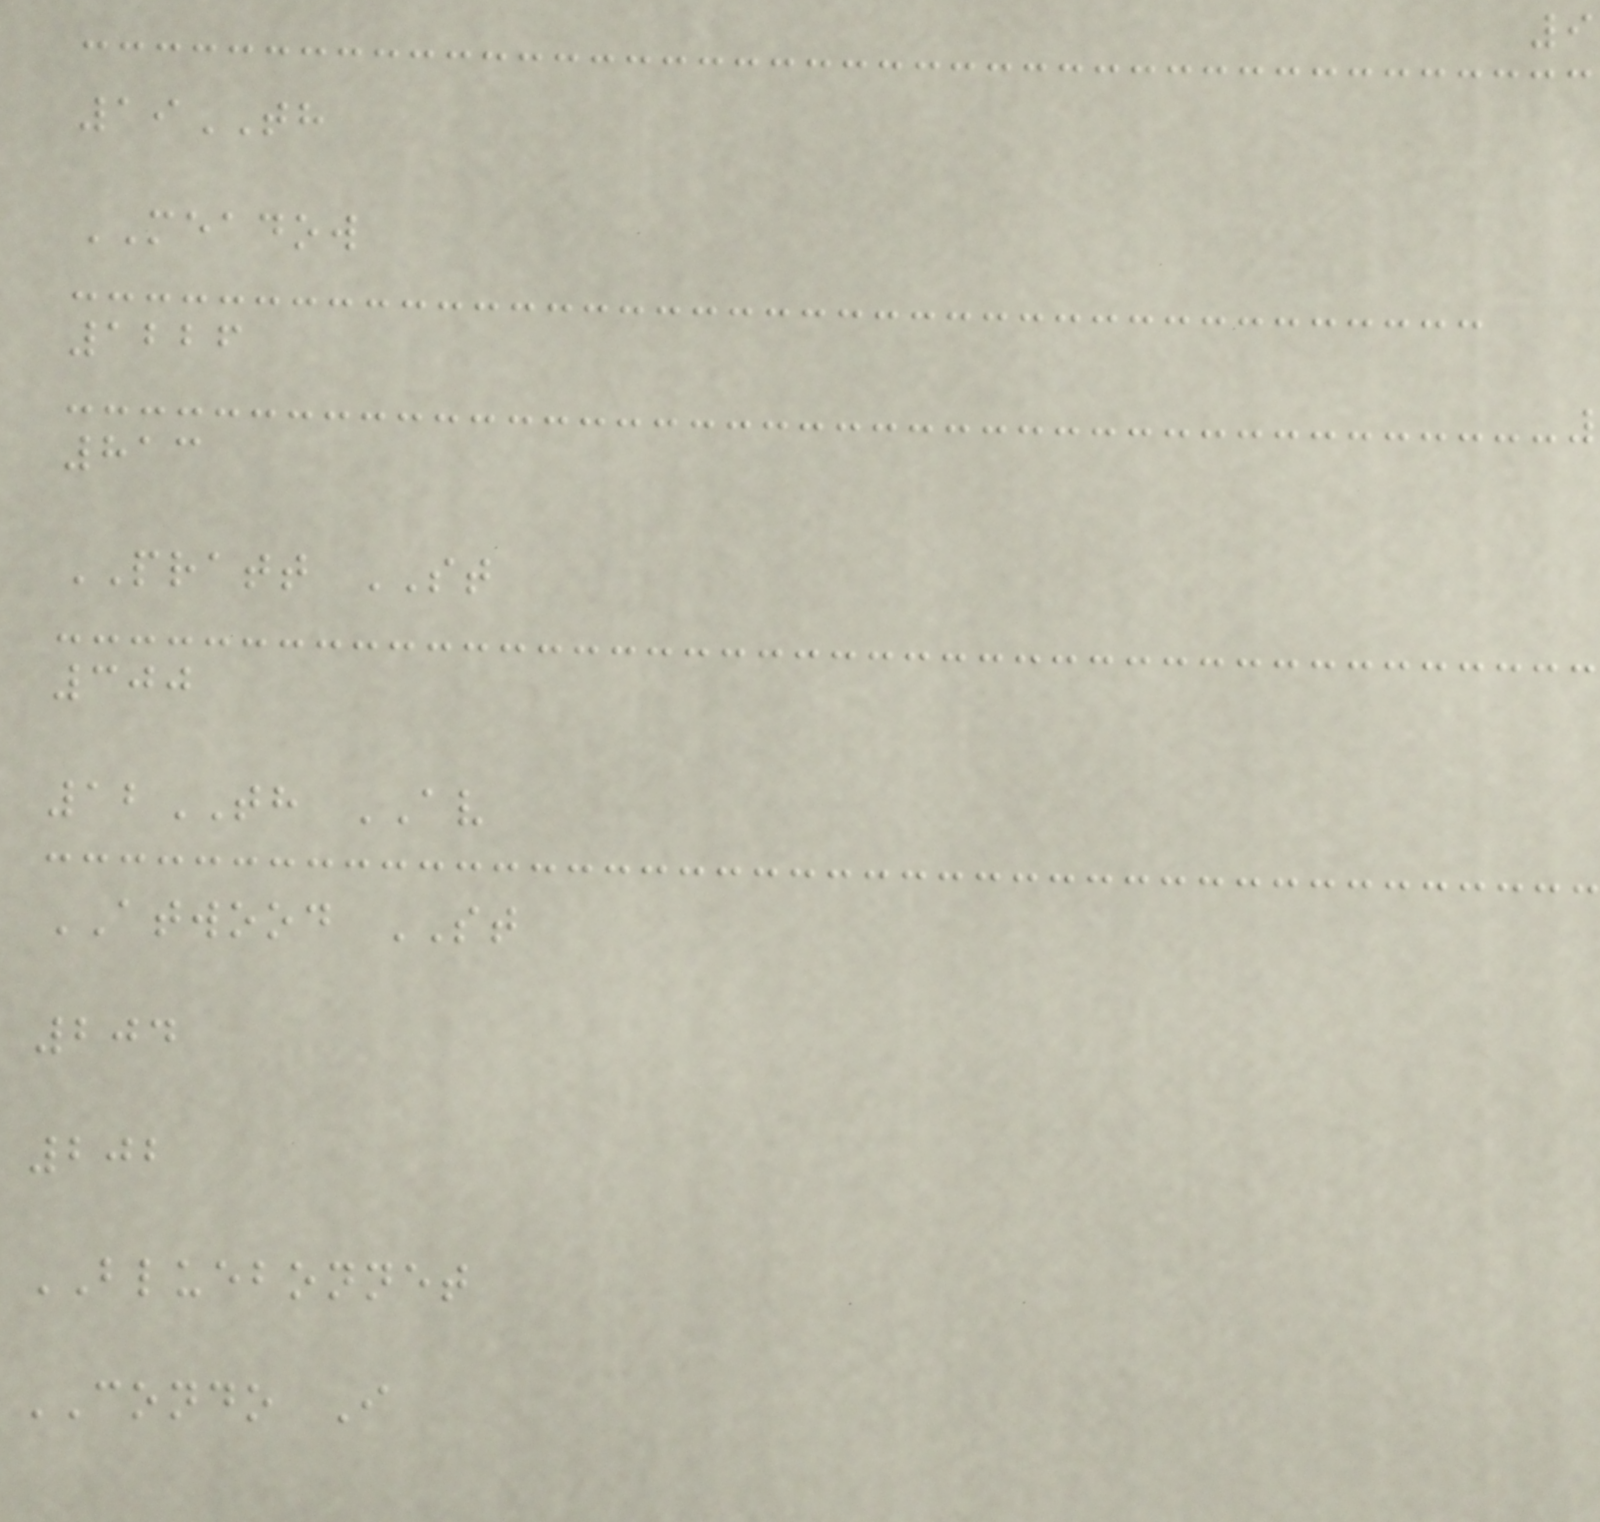9
19TH
MEADOW
1226
813
PRATT ST
300
12TH AV
ATWOOD ST
204
202
BLUEBONNET
CONDO I
